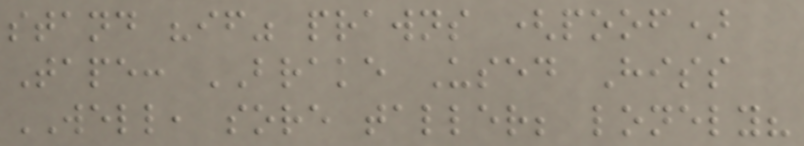stand "if" prawns (poof)
Tape: BRAKE Used Hiss
WELL, sore taller; lonely?
